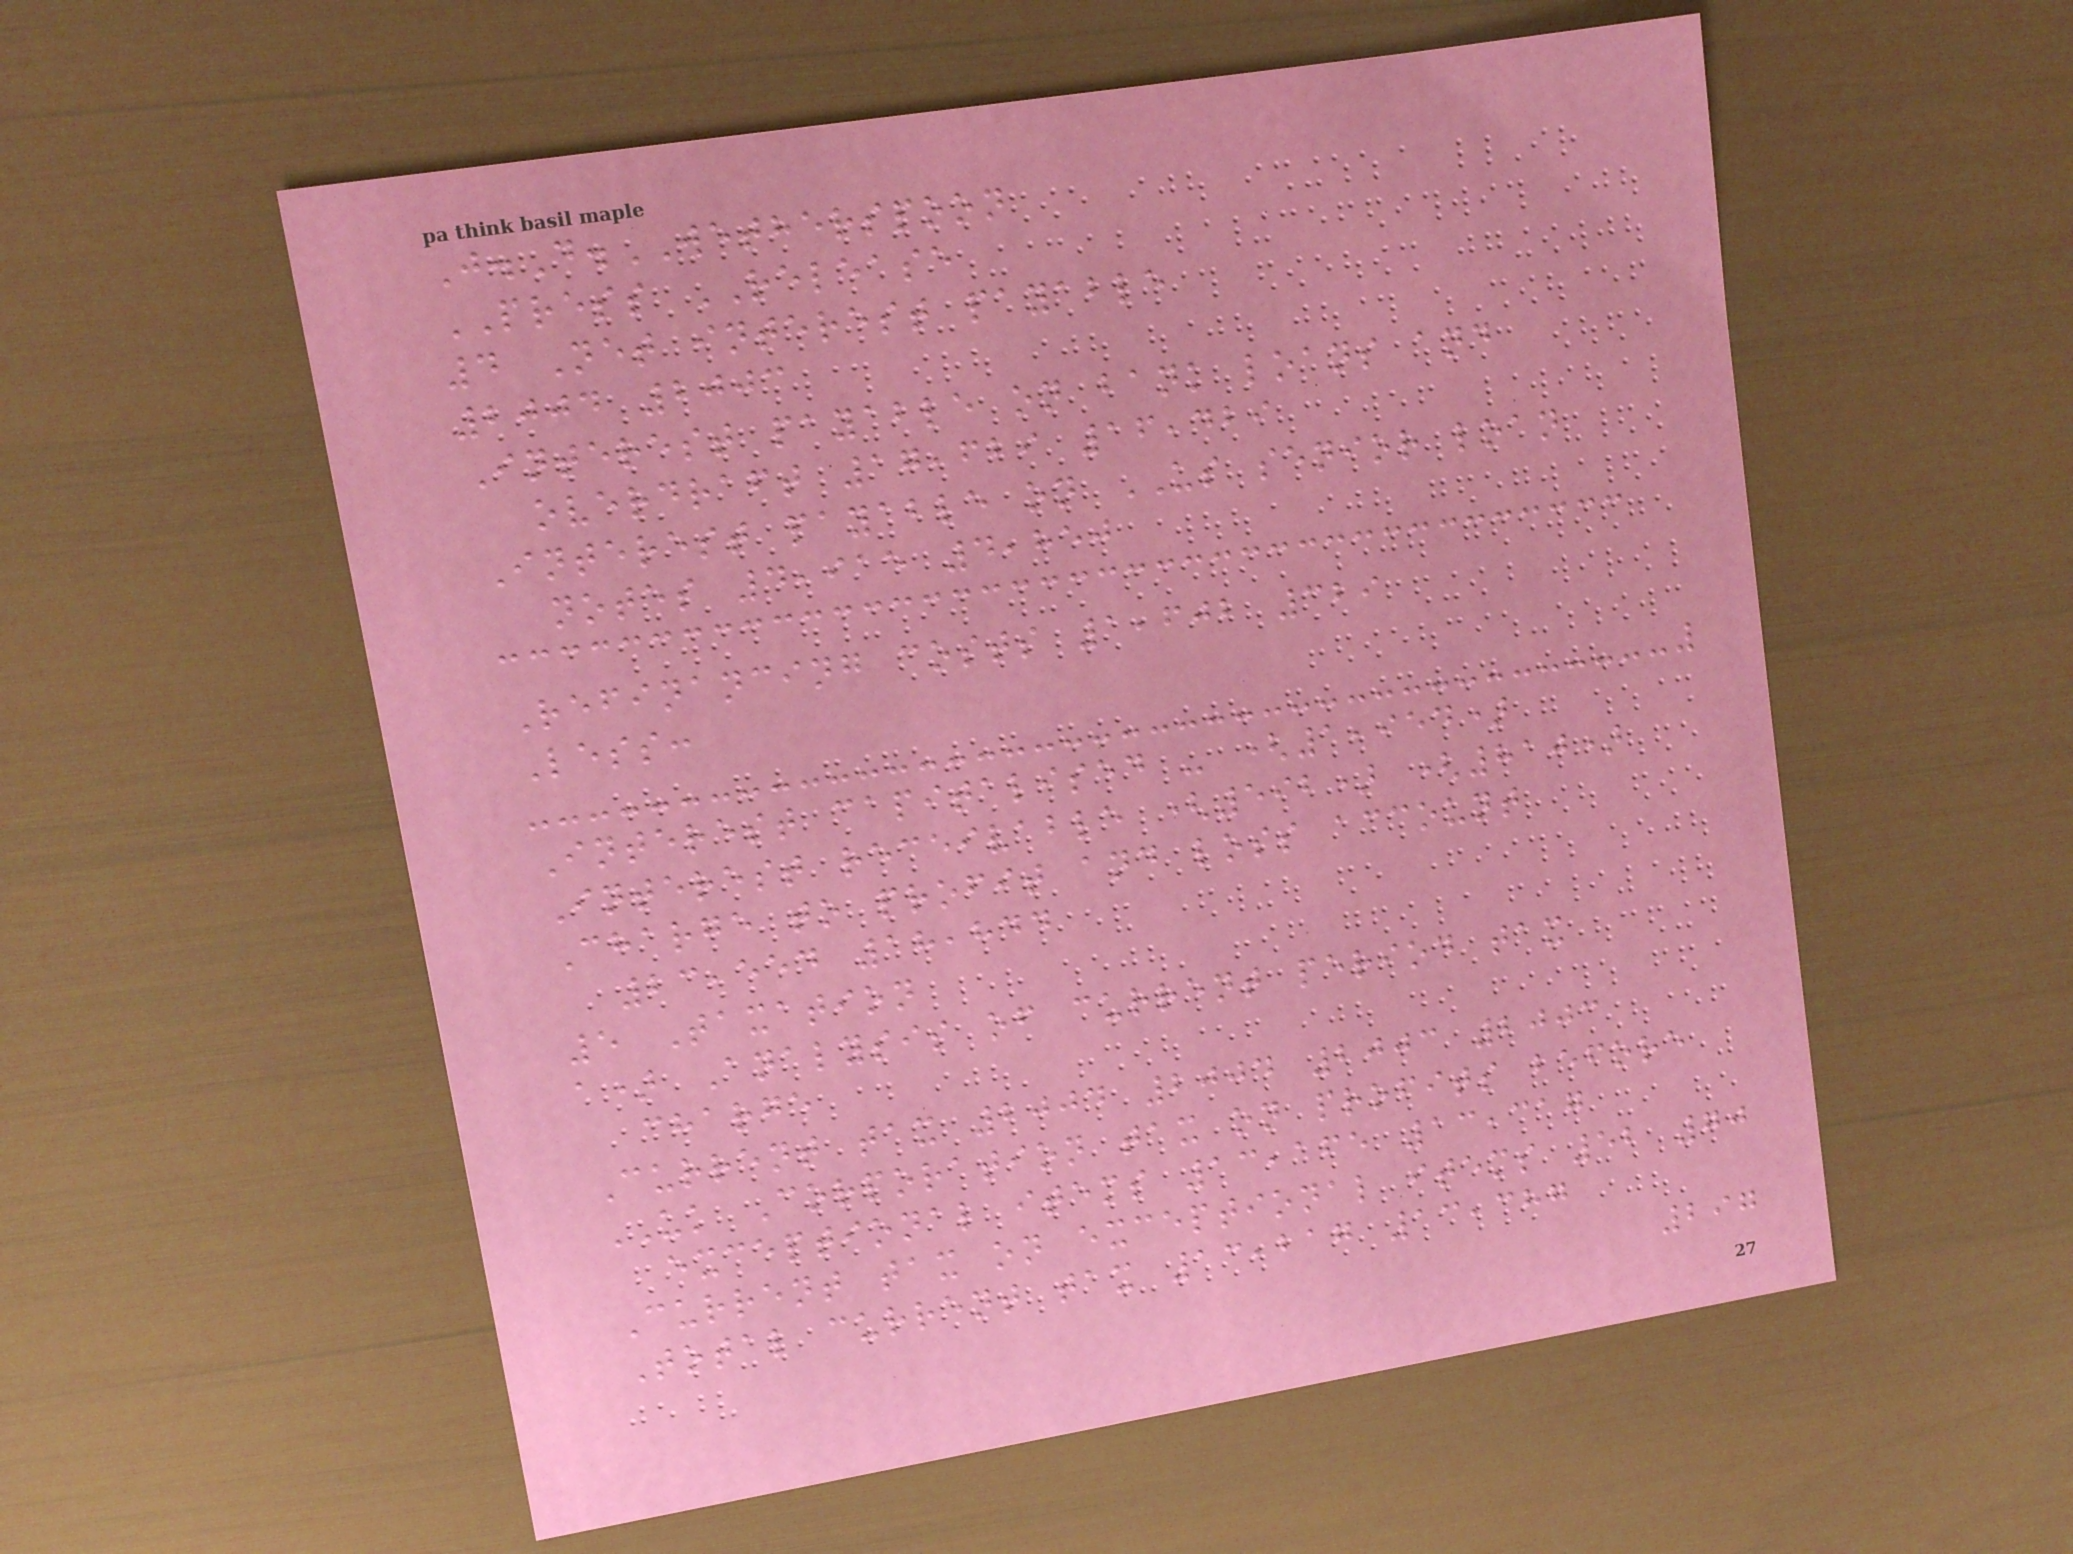J.D.WETHERSPOON
PRESS RELEASE
4 Net interest payable
2004 2003
Interest payable on bank loans and
overdraft 17,629 16,429
Interest payable on US senior loan
notes 4,915 4,850
Refinancing costs 1,602 329
Less:
Interest capitalised - (1,954)
Interest receivable (592) (810)
Charge to profit and loss account
23,554 18,844
5 Taxation
a) Analysis of current period tax
charge
Current tax 2004 2004 2003 2003
UK Corporation tax on profits before
exceptional items 13,165 13,317
Current tax on exceptional items 52 70
Total current tax 13,217 13,387
297
